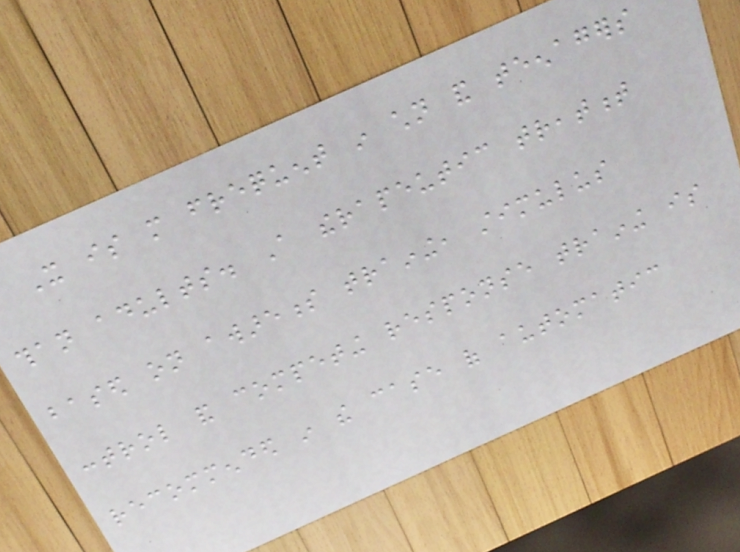It is more frequent in children and teenagers
than adults. A therapeutic treatment
based on awareness training, stimulus
control and competing response training is
recommended in the case of automatic
